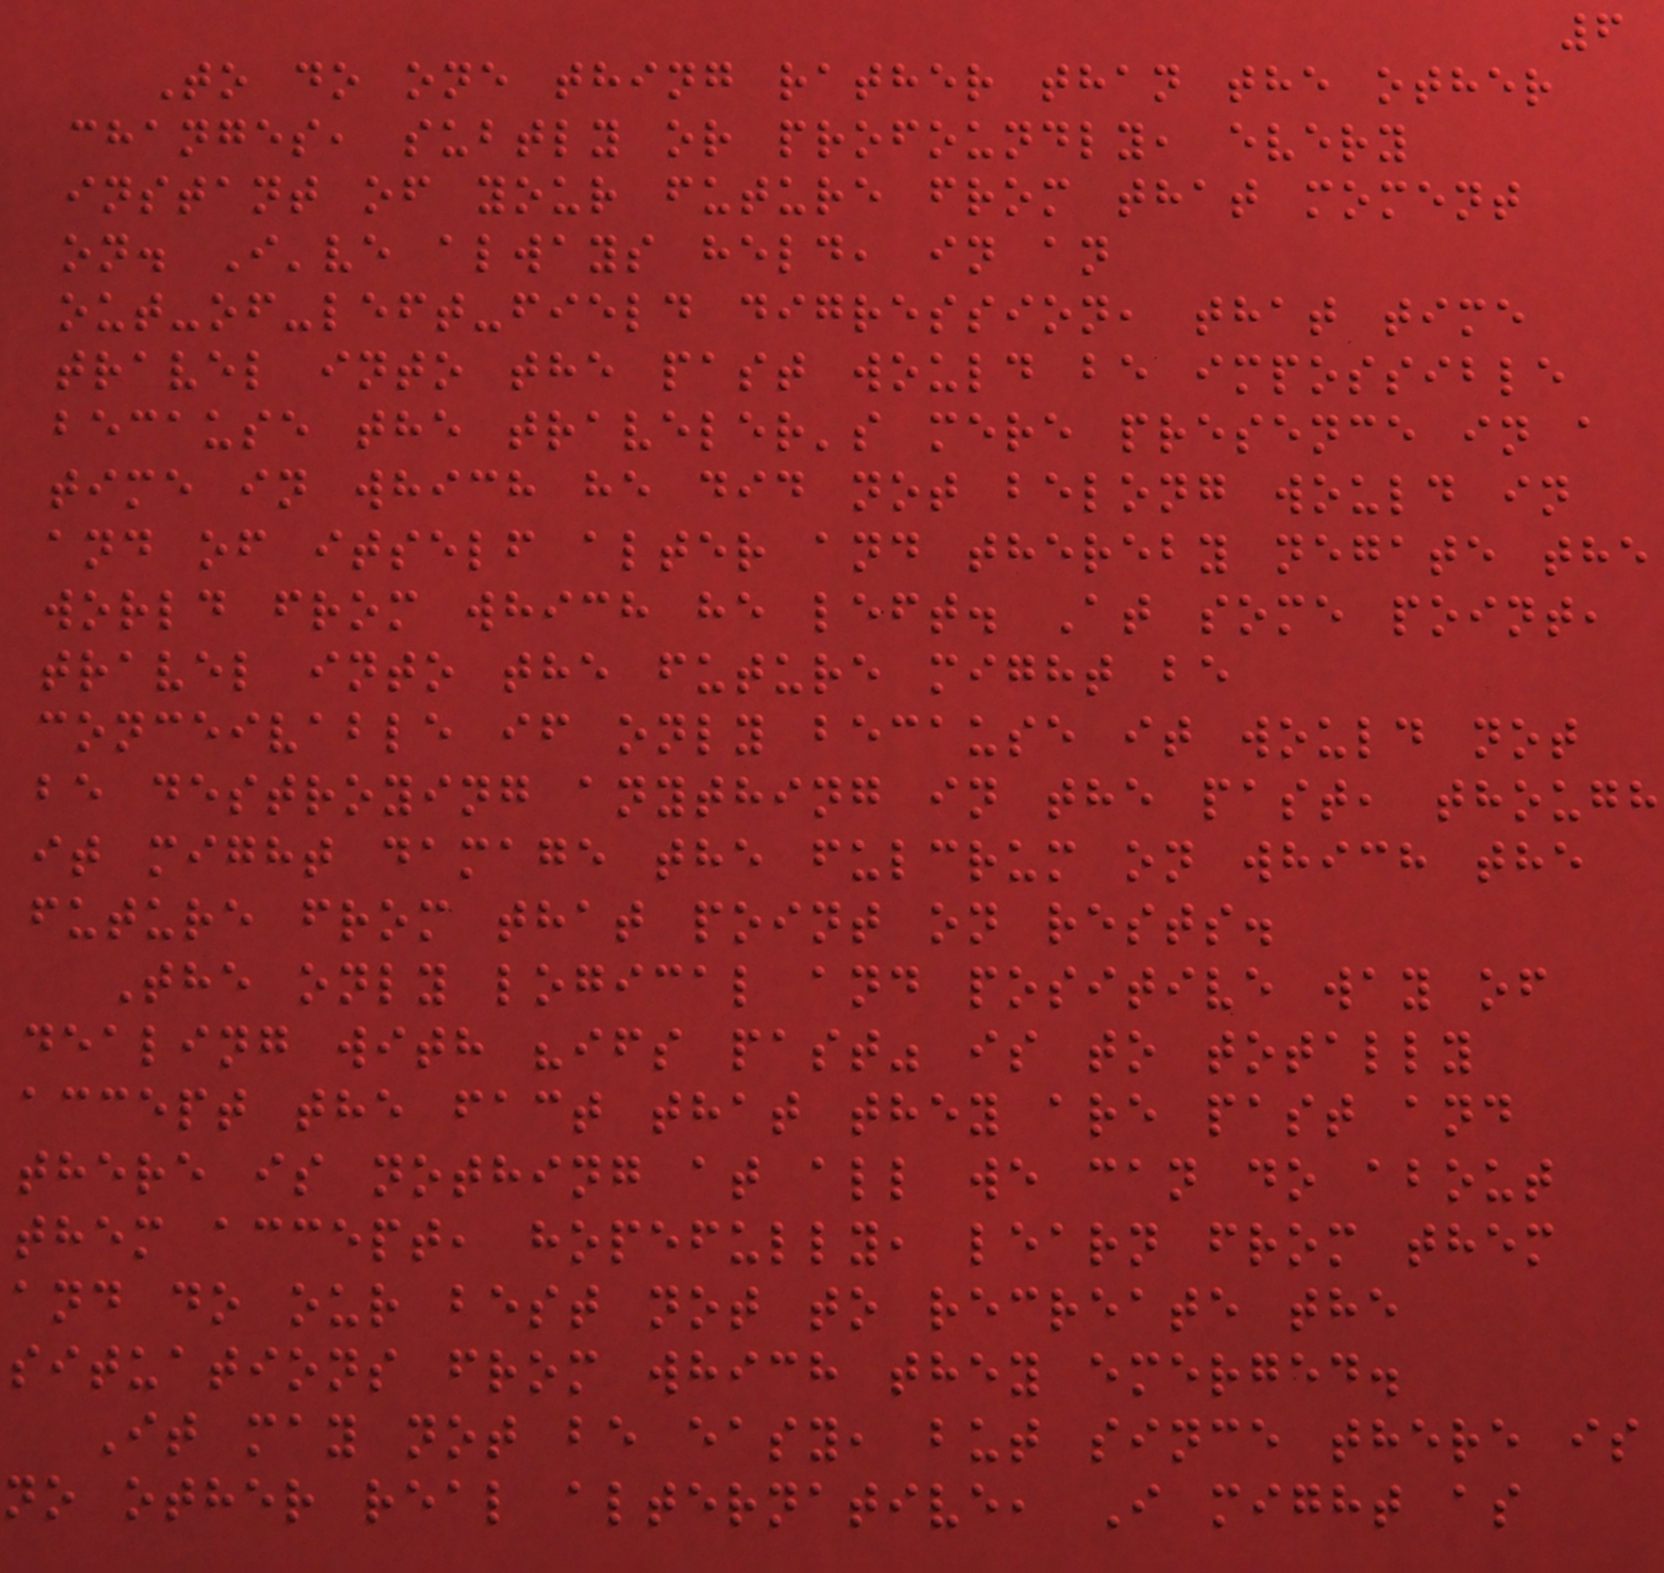6
To do one thing rather than the other
changes, subtly or profoundly, every
instant of your future from that moment
on. I've always held, in an
out-of-left-field digression, that time
travel into the past would be impossible
because the traveler's mere presence in a
time in which he did not belong would in
and of itself alter and thereby negate the
world from which he left. At some point,
travel into the future might be
conceivable if only because it would not
be destroying anything in the past, though
it might damage the fulcrum on which the
future from that point on rests.
The only logical and positive way of
dealing with "ifs past" is to totally
accept the fact that they are past and
there is nothing at all we can do about
them accept, hopefully, learn from them
and do our best not to recreate the
situations from which they emerged.
It may not be easy, but since there is
no other real alternative, I might as
